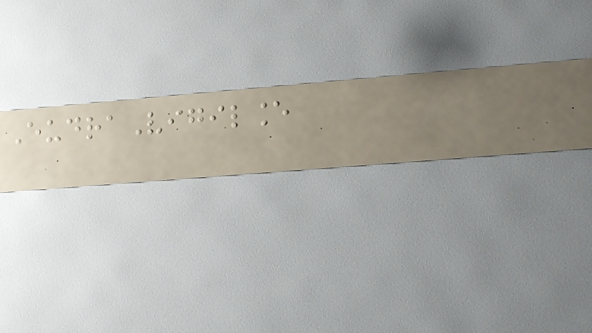EudraVigilance
